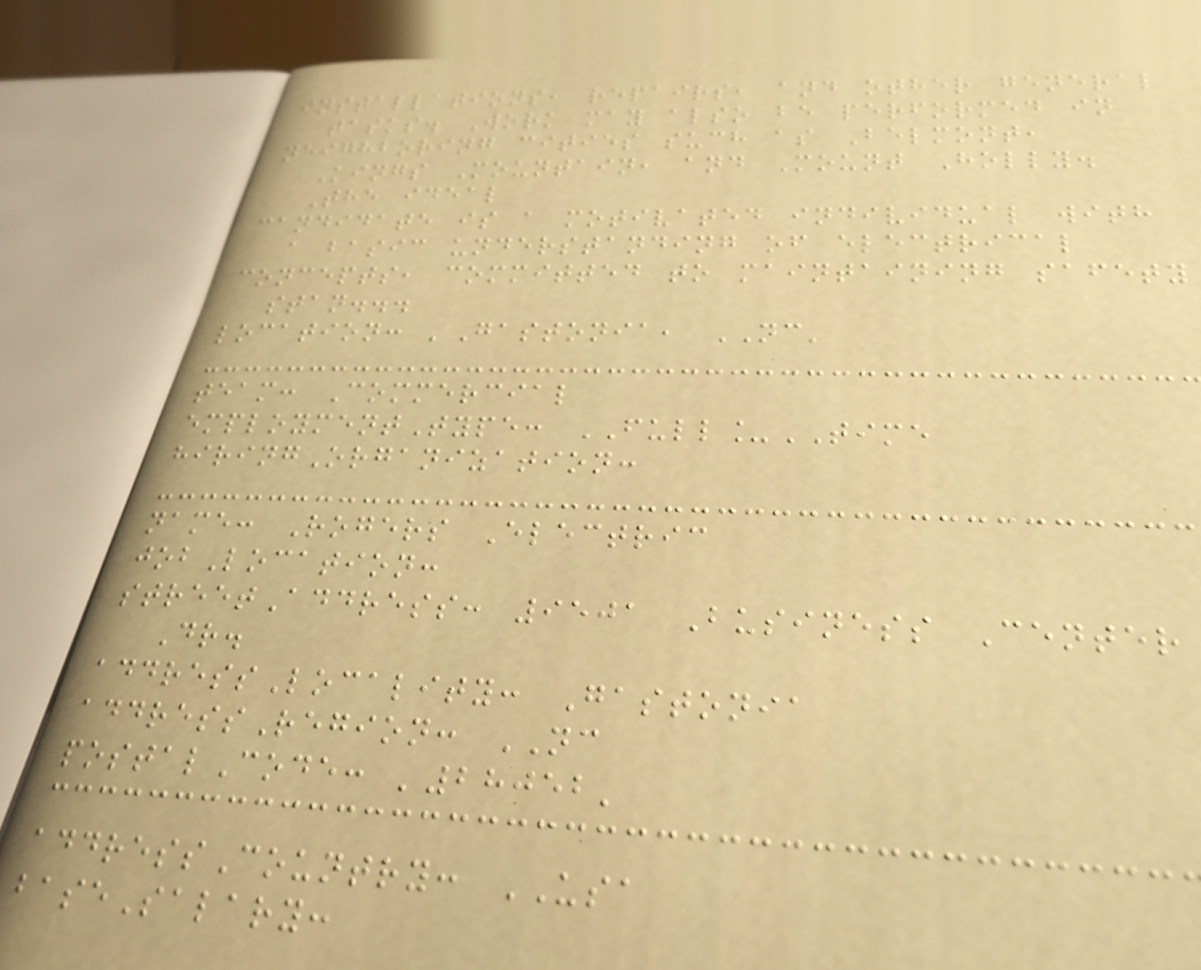installations, repairs, and other general
tasks. Work may also be performed in
neighboring cities such as Belmont,
Kings Mountain, and Mount Holly.
The ideal
candidate is a motivated individual with
a basic understanding of electrical
concepts, committed to maintaining safety
stan...
location: 'Gastonia, NC'
team: Commercial
employmentType: FULL_TIME
hiringOrganization:
name: Rogers Electric
jobLocation:
streetAddress: 9501 Business Center
Dr.
addressLocality: Gastonia
addressRegion: NC
postalCode: '28052'
addressCountry: USA
baseSalary:
